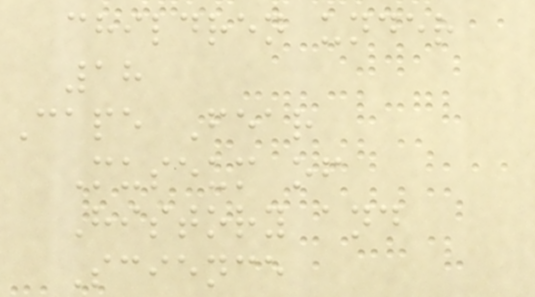children under
18
Cape Fear
Museum of
History and
Science
